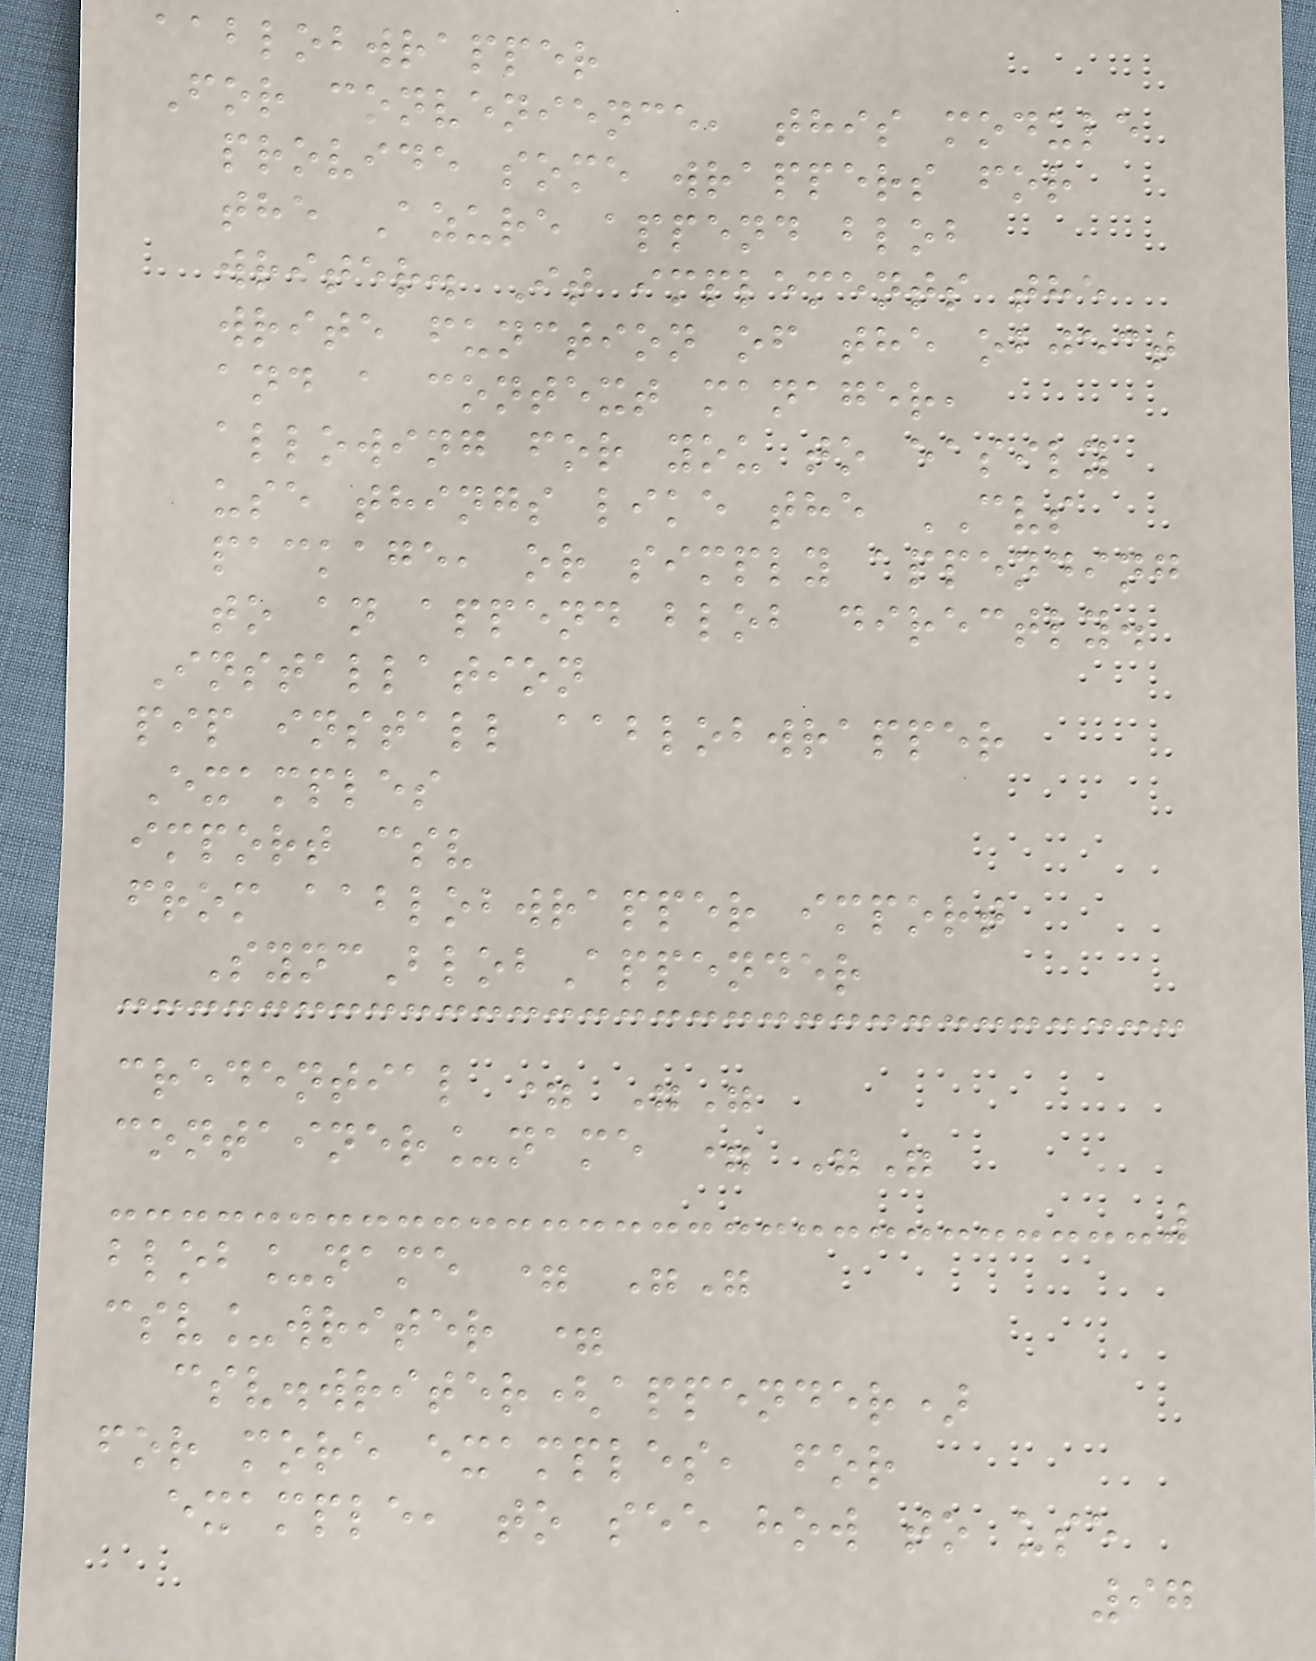aablobwrapper
For convenience, this module
provide some wrappers for
the Azure append blob
writer. It implements the
write function of the object
and a context manager,
allowing for you to easily
use things like the CVS
package, or simply appending
to an append blob directly.
Installation
pip install aablobwrapper
Examples
import csv
from aablobwrapper import
SyncBlobAppender
credential = ""
container_name = ""
blob_name = ""
csv_writer =
csv.writer(appender)
for more examples, for
example, to see how to use
97
